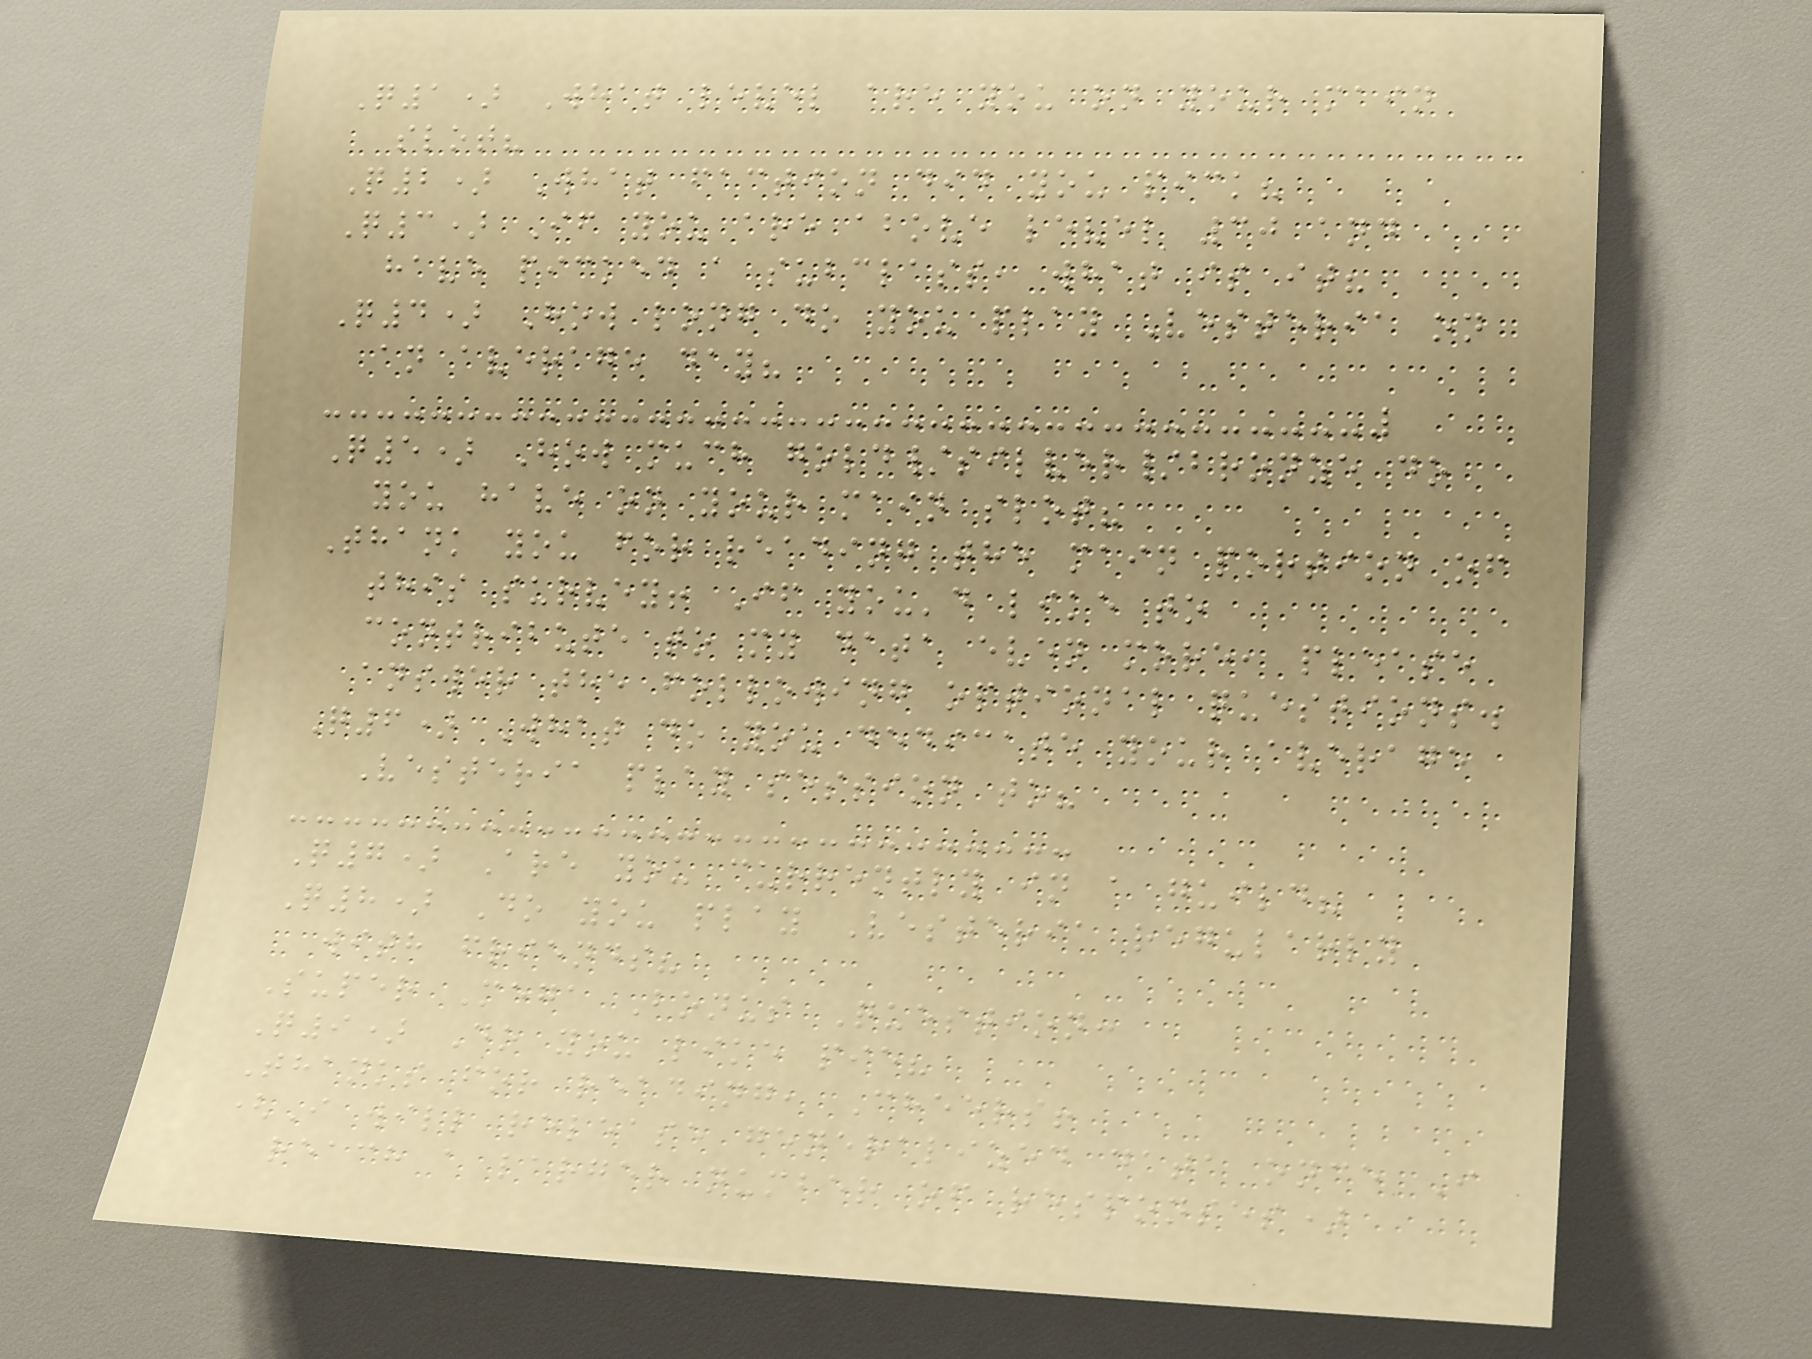Q1) What level are you on your main
slot?
Q2) What faction did you pick?
Q3) If you are above level 30 and
have picked a subclass, what is it?
Q4) How long do you play Vesteria on
an average day?
Q5) How much gold/silver/bronze do
you have on your main slot?
Thank you for reading the main portion of
this survey! If you'd like to
contribute to my data even more, please
answer the following optional questions.
Q6) What do you dedicate your average
Vesteria play session to?
Q7) Are you currently in a guild?
Q8) Do you play Vesteria regularly
with friends?
Super Mega Bonus Question:
Q9) Do you like pie?
Thanks for reading, Cheers!
(I will release generalized data once I
reach a larger number of responses)
